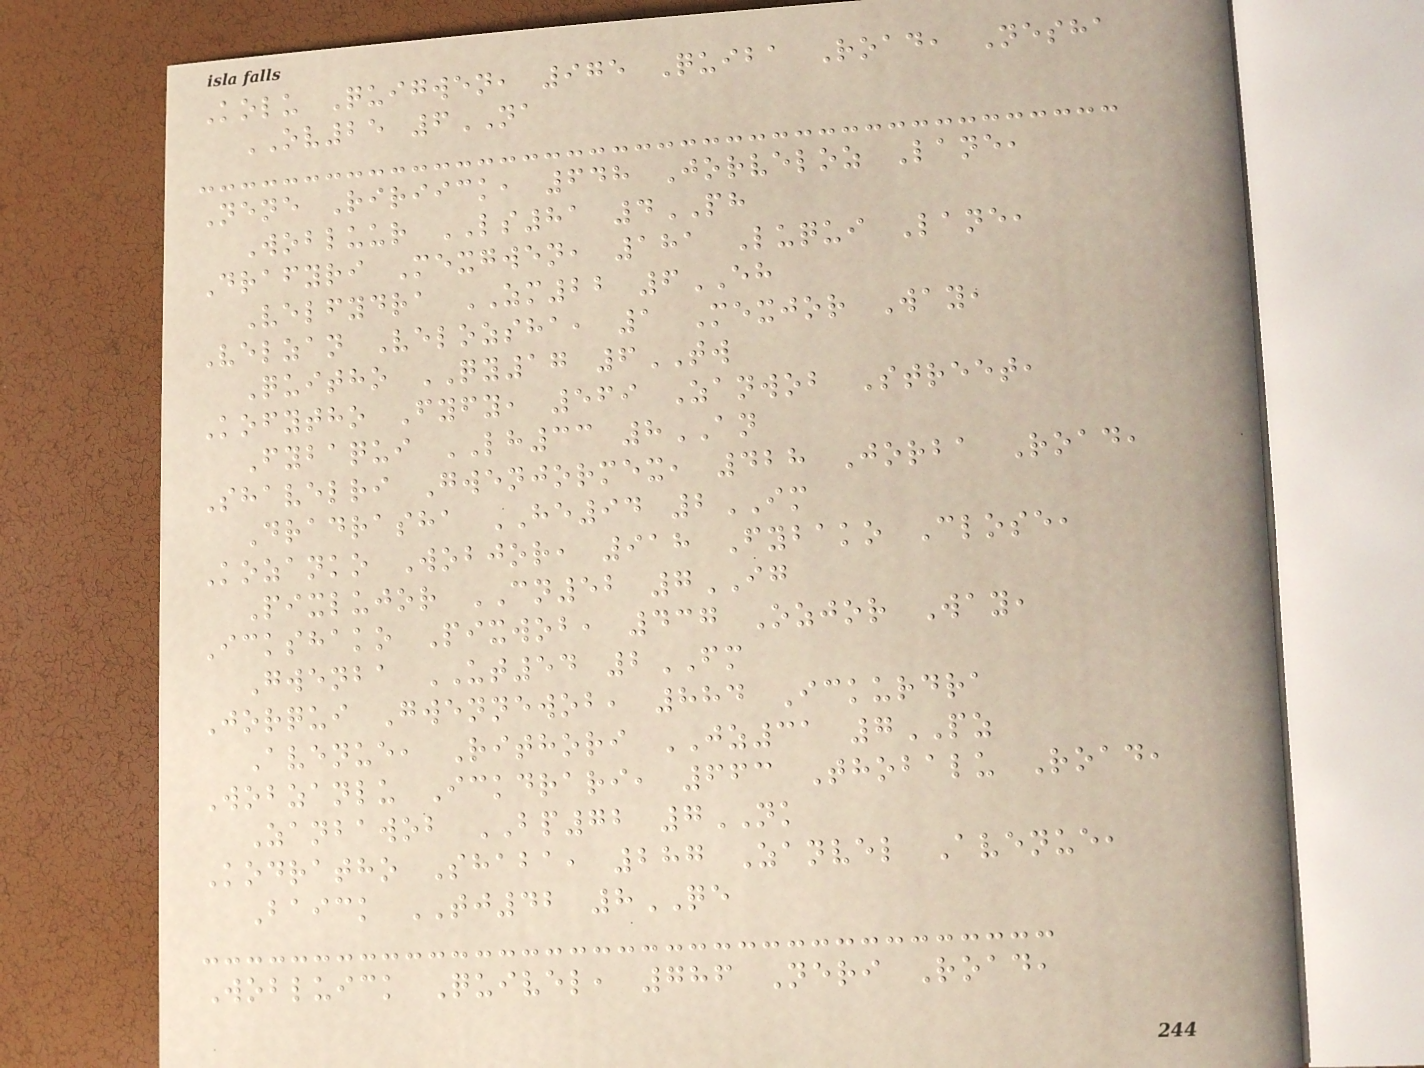Kolu Quigwen, 975 Quiba Road, Nesha
OV25 6NA
Nene Ririick, 648 Jorveloz Lane,
Wobluur LS81 4PH
Drafyri Mexgwen, 181 Luqui Lane,
Velfydra ZM22 6EH
Velzan Velozsha, 1 Mexjor Way,
Quitho QY17 6TW
Kofytho Fyfy, 569 Zanwob Street,
Fybaqui LH33 8AN
Shavelri Gwenjormex, 428 Jorba Road,
Dradrasha HE94 2IM
Kozanko Wobjor, 918 Fybako Close,
Pixlujor CN52 7IG
Ickshako Pixwob, 437 Ozjor Way,
Gwenba UT54 2FM
Jorqui Gwennewob, 884 Ickurdra
Avenue, Rithori JZ31 7PZ
Wobzanlu Ickdrari, 663 Thobalu Road,
Zanbawob BP72 7NK
Kodratho Shaba, 287 Zanvel Avenue,
Baick TJ42 8QE
Wobluick Quivel, 786 Neri Road,
